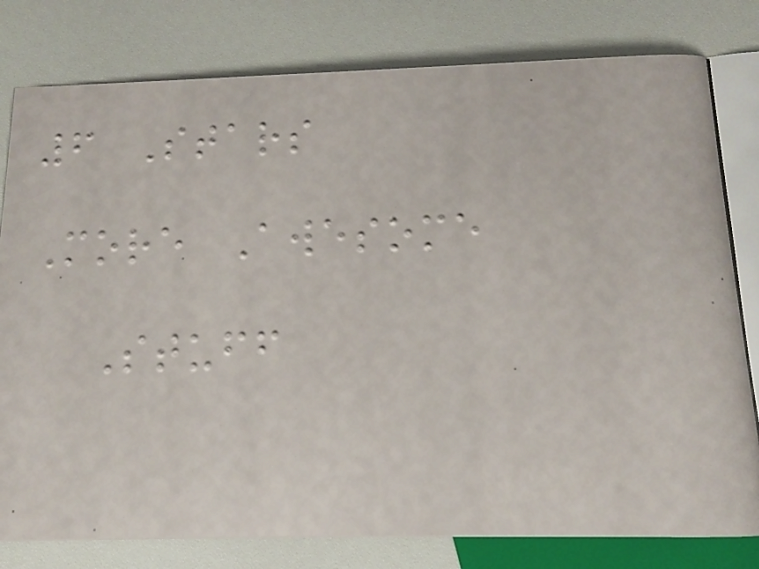6 Stars
More Awesome
Stuff
